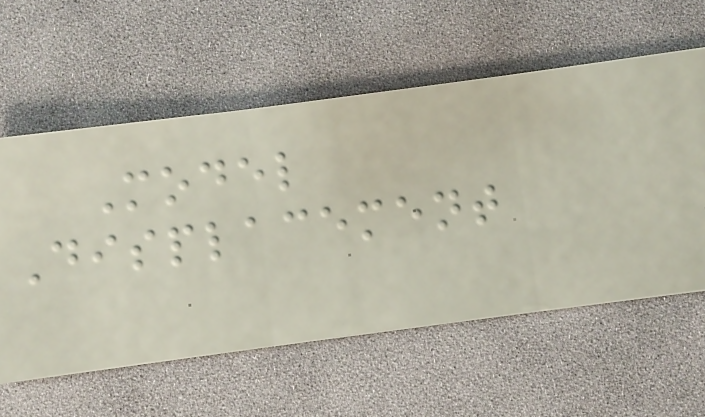Model
Displacement
